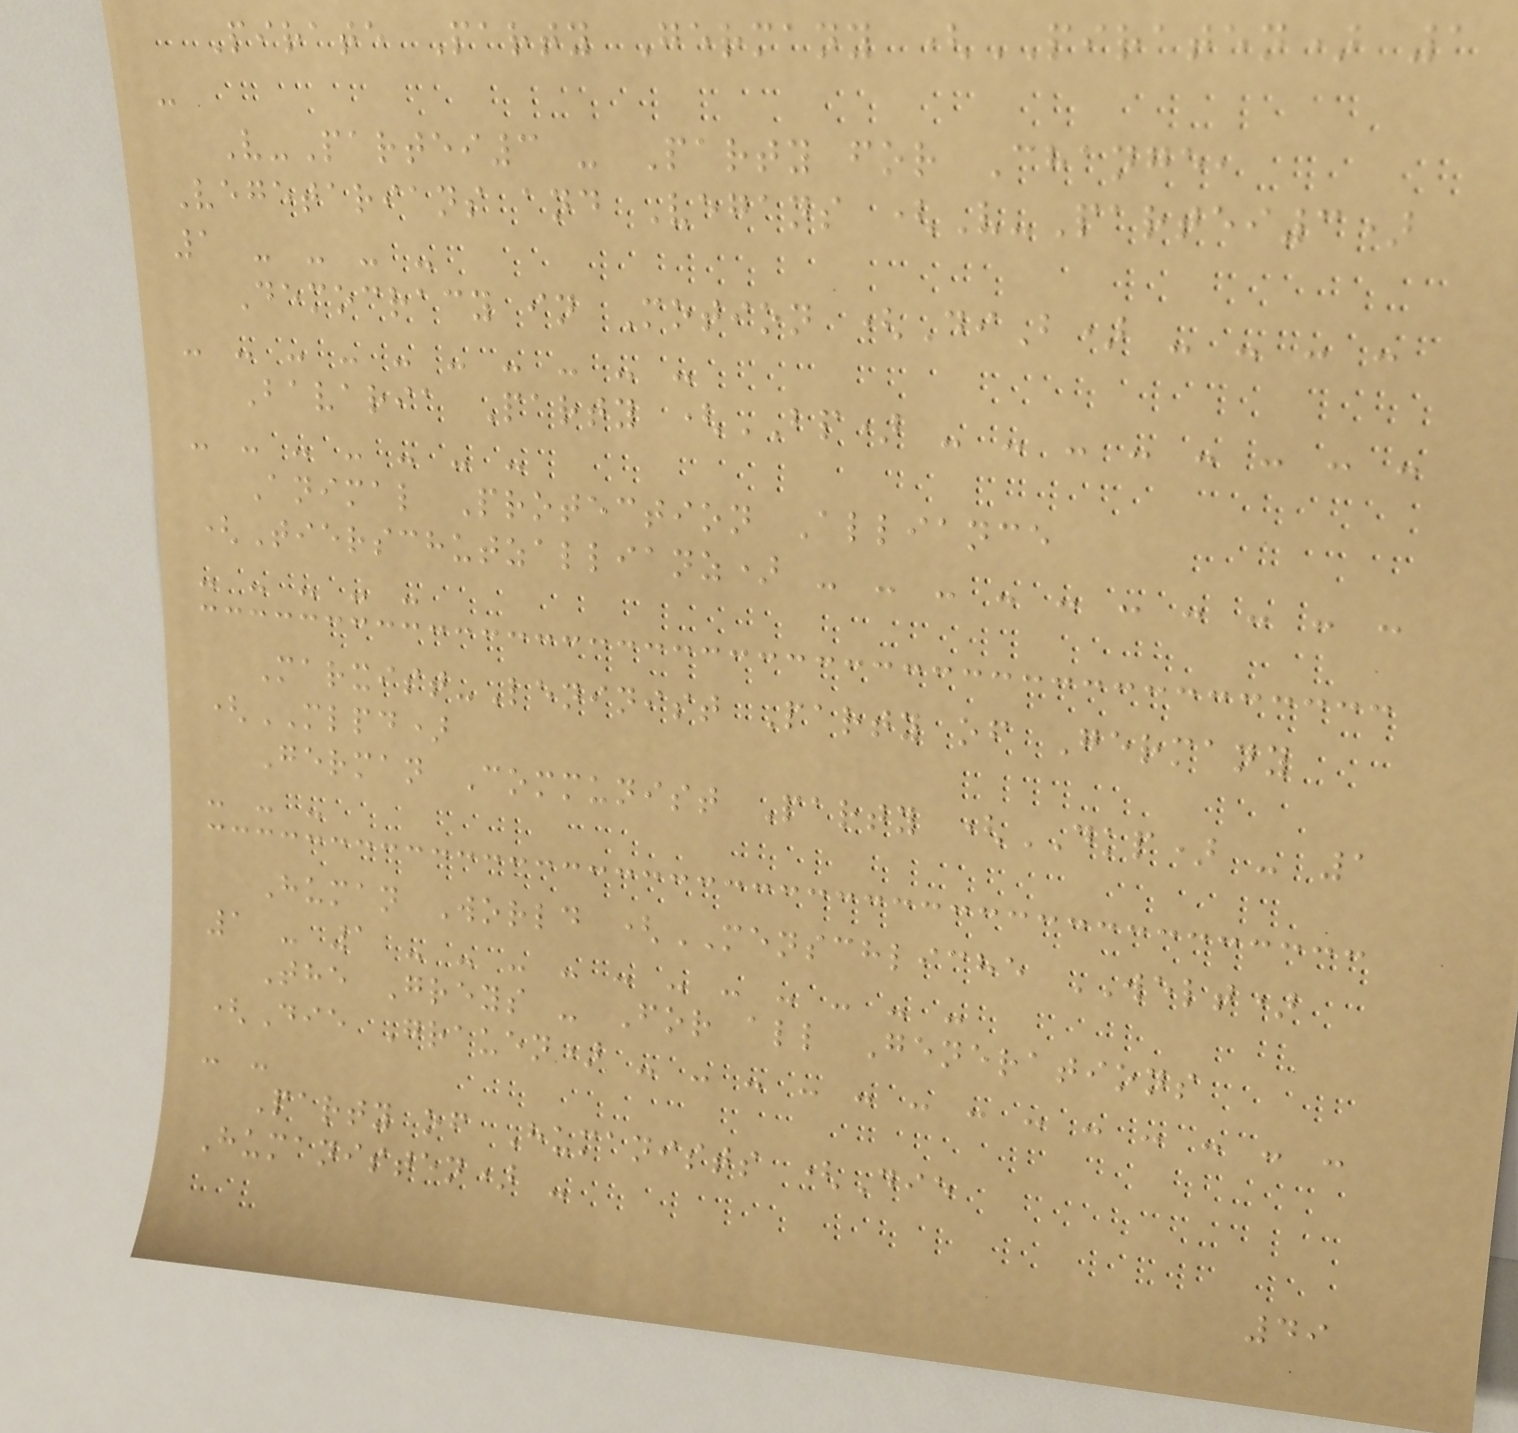Pirate Party Germany (PIRATEN) 1
-
V-Partei3 - Party for Change,
Vegetarians and Vegans (V-Partei3)
1 - - - -
Democracy in Motion (DiB) - - - -
- - - - - - - - - -
Bavaria Party (BP) - - - - - - - -
- - - - - - -
Animal Protection Alliance
(Tierschutzallianz) - - - - - - - - - -
- - - - -
Marxist-Leninist Party of Germany
(MLPD)
German Communist Party (DKP) - 1
- - -
Human World (MENSCHLICHE WELT)
1 - 1 - - - - - - - - - - -
The Greys - For all Generations
(Die Grauen) - - - - - - - - - - - - -
- -
Party of Humanists (Die
Humanisten) -
49
